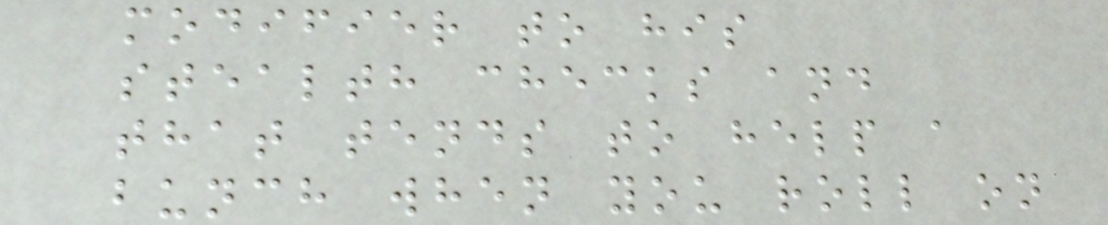modifier to his
stealth checks and
that tends to help a
bunch when you roll on
